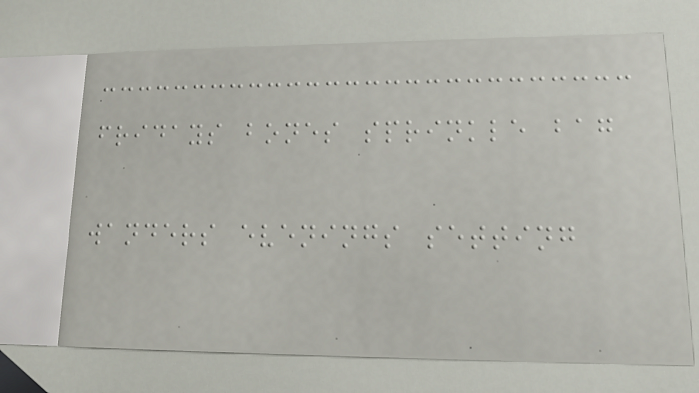fridays bones sprinkle bag
wanders evenings setting
